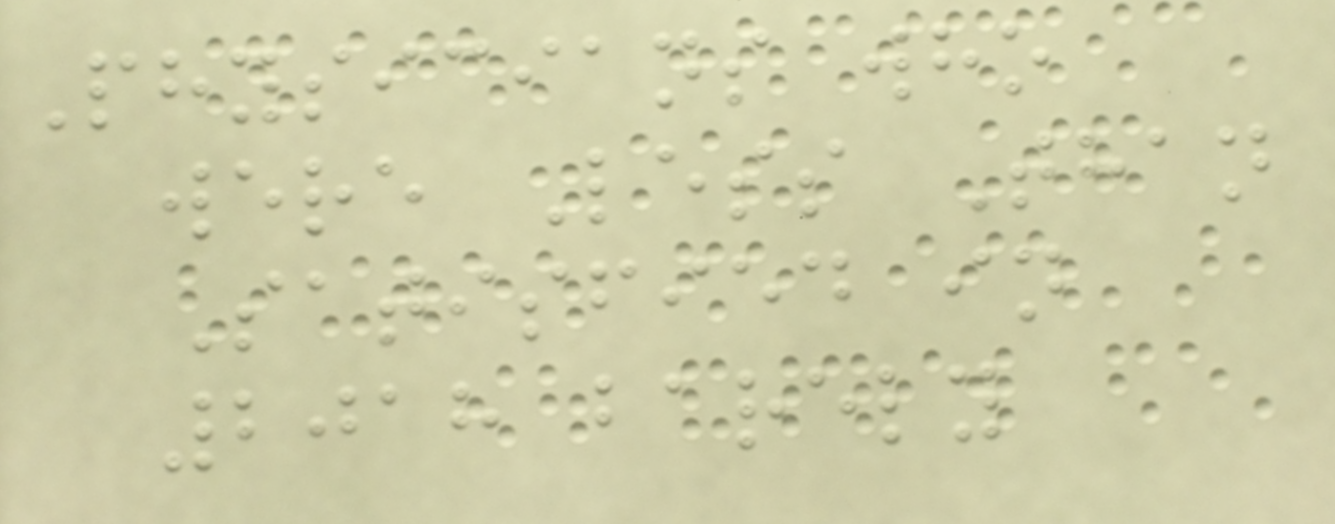Physicians who
were Less Than
Satisfied in
2018 barely
